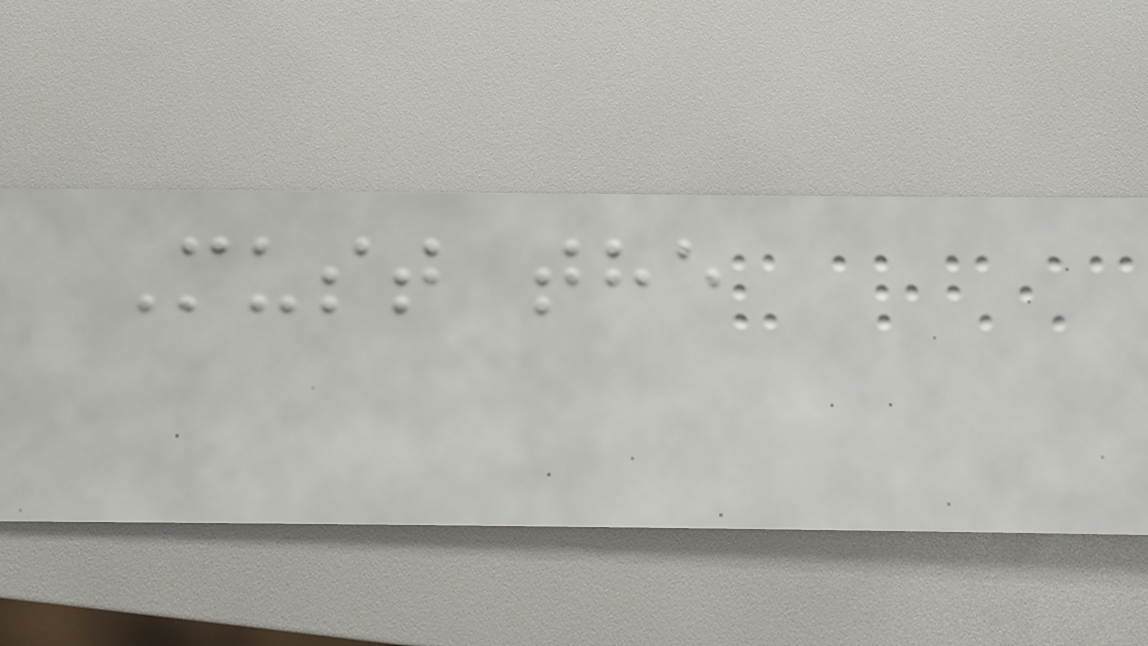Must the
